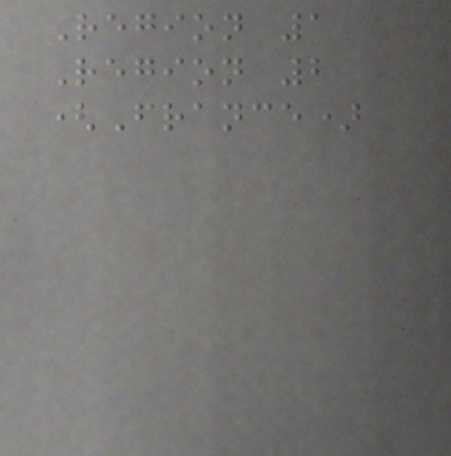Region 1
Region 2
(France)
